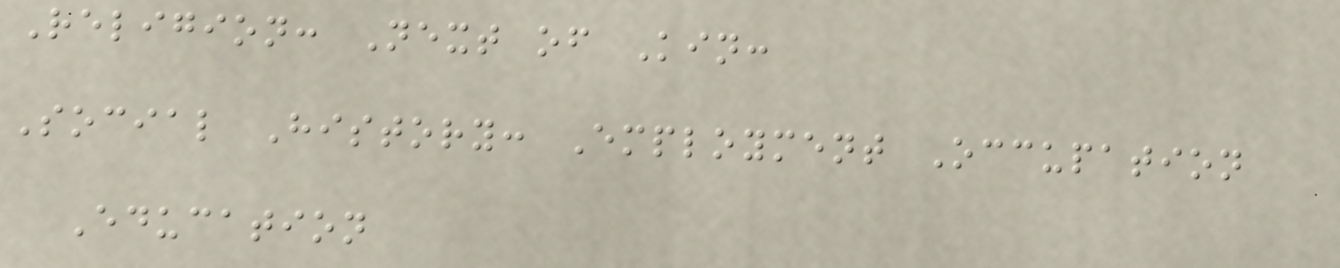Religion: Next of Kin:
Social History: Employment Occupation
Education
